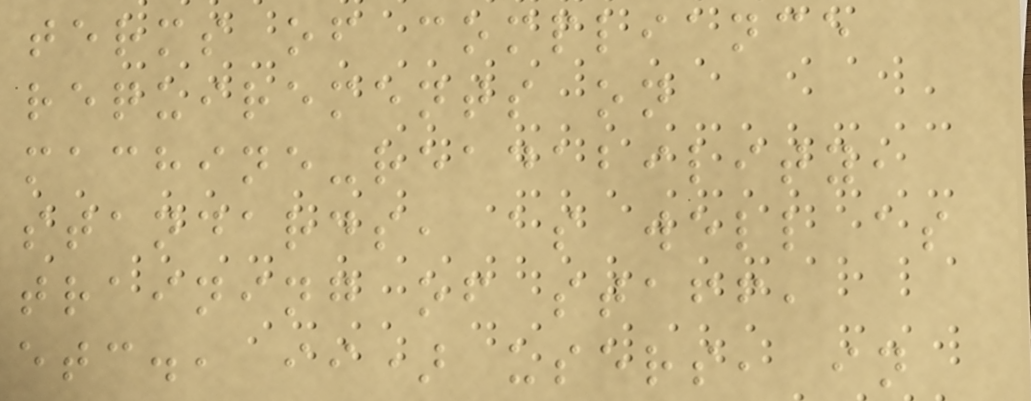terms of compliance
requirements on
machine-readability,
standards, as well as
training of staff,
etc., ii) users, in
